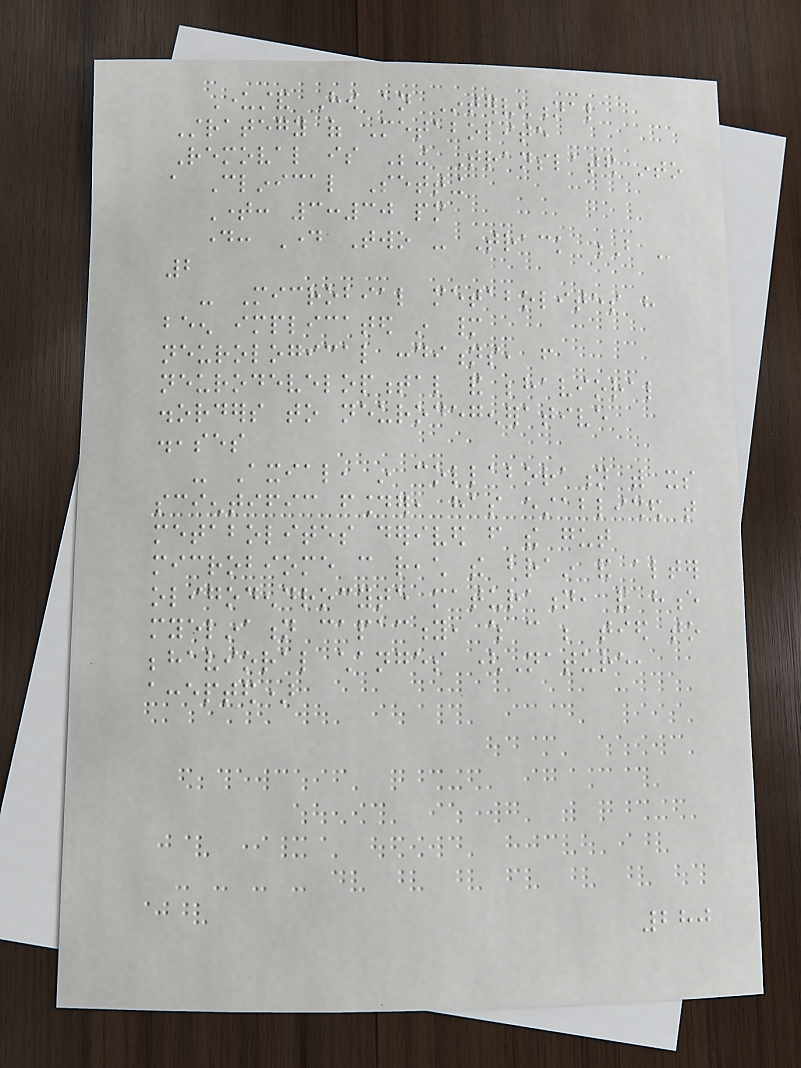Understand How an Interventional
Strategy of Metabolite
Removal is Being Translated into
a Clinical Setting
Time: 3:30 pm
day: Day Two - Track B -
2
- Microbial metabolites have
been implicated in many
neurological conditions, from
neurodevelopmental and behavioral
disorders to neurodegenerative
diseases
- Axial, in collaboration with its
scientific founder, has established that
metabolites derived from the gut
microbiome can reach the brain and alter
oligodendrocyte maturation, and hence
myelination capacity, which can be tied to
behavioral changes (Nature,
accepted)
280
